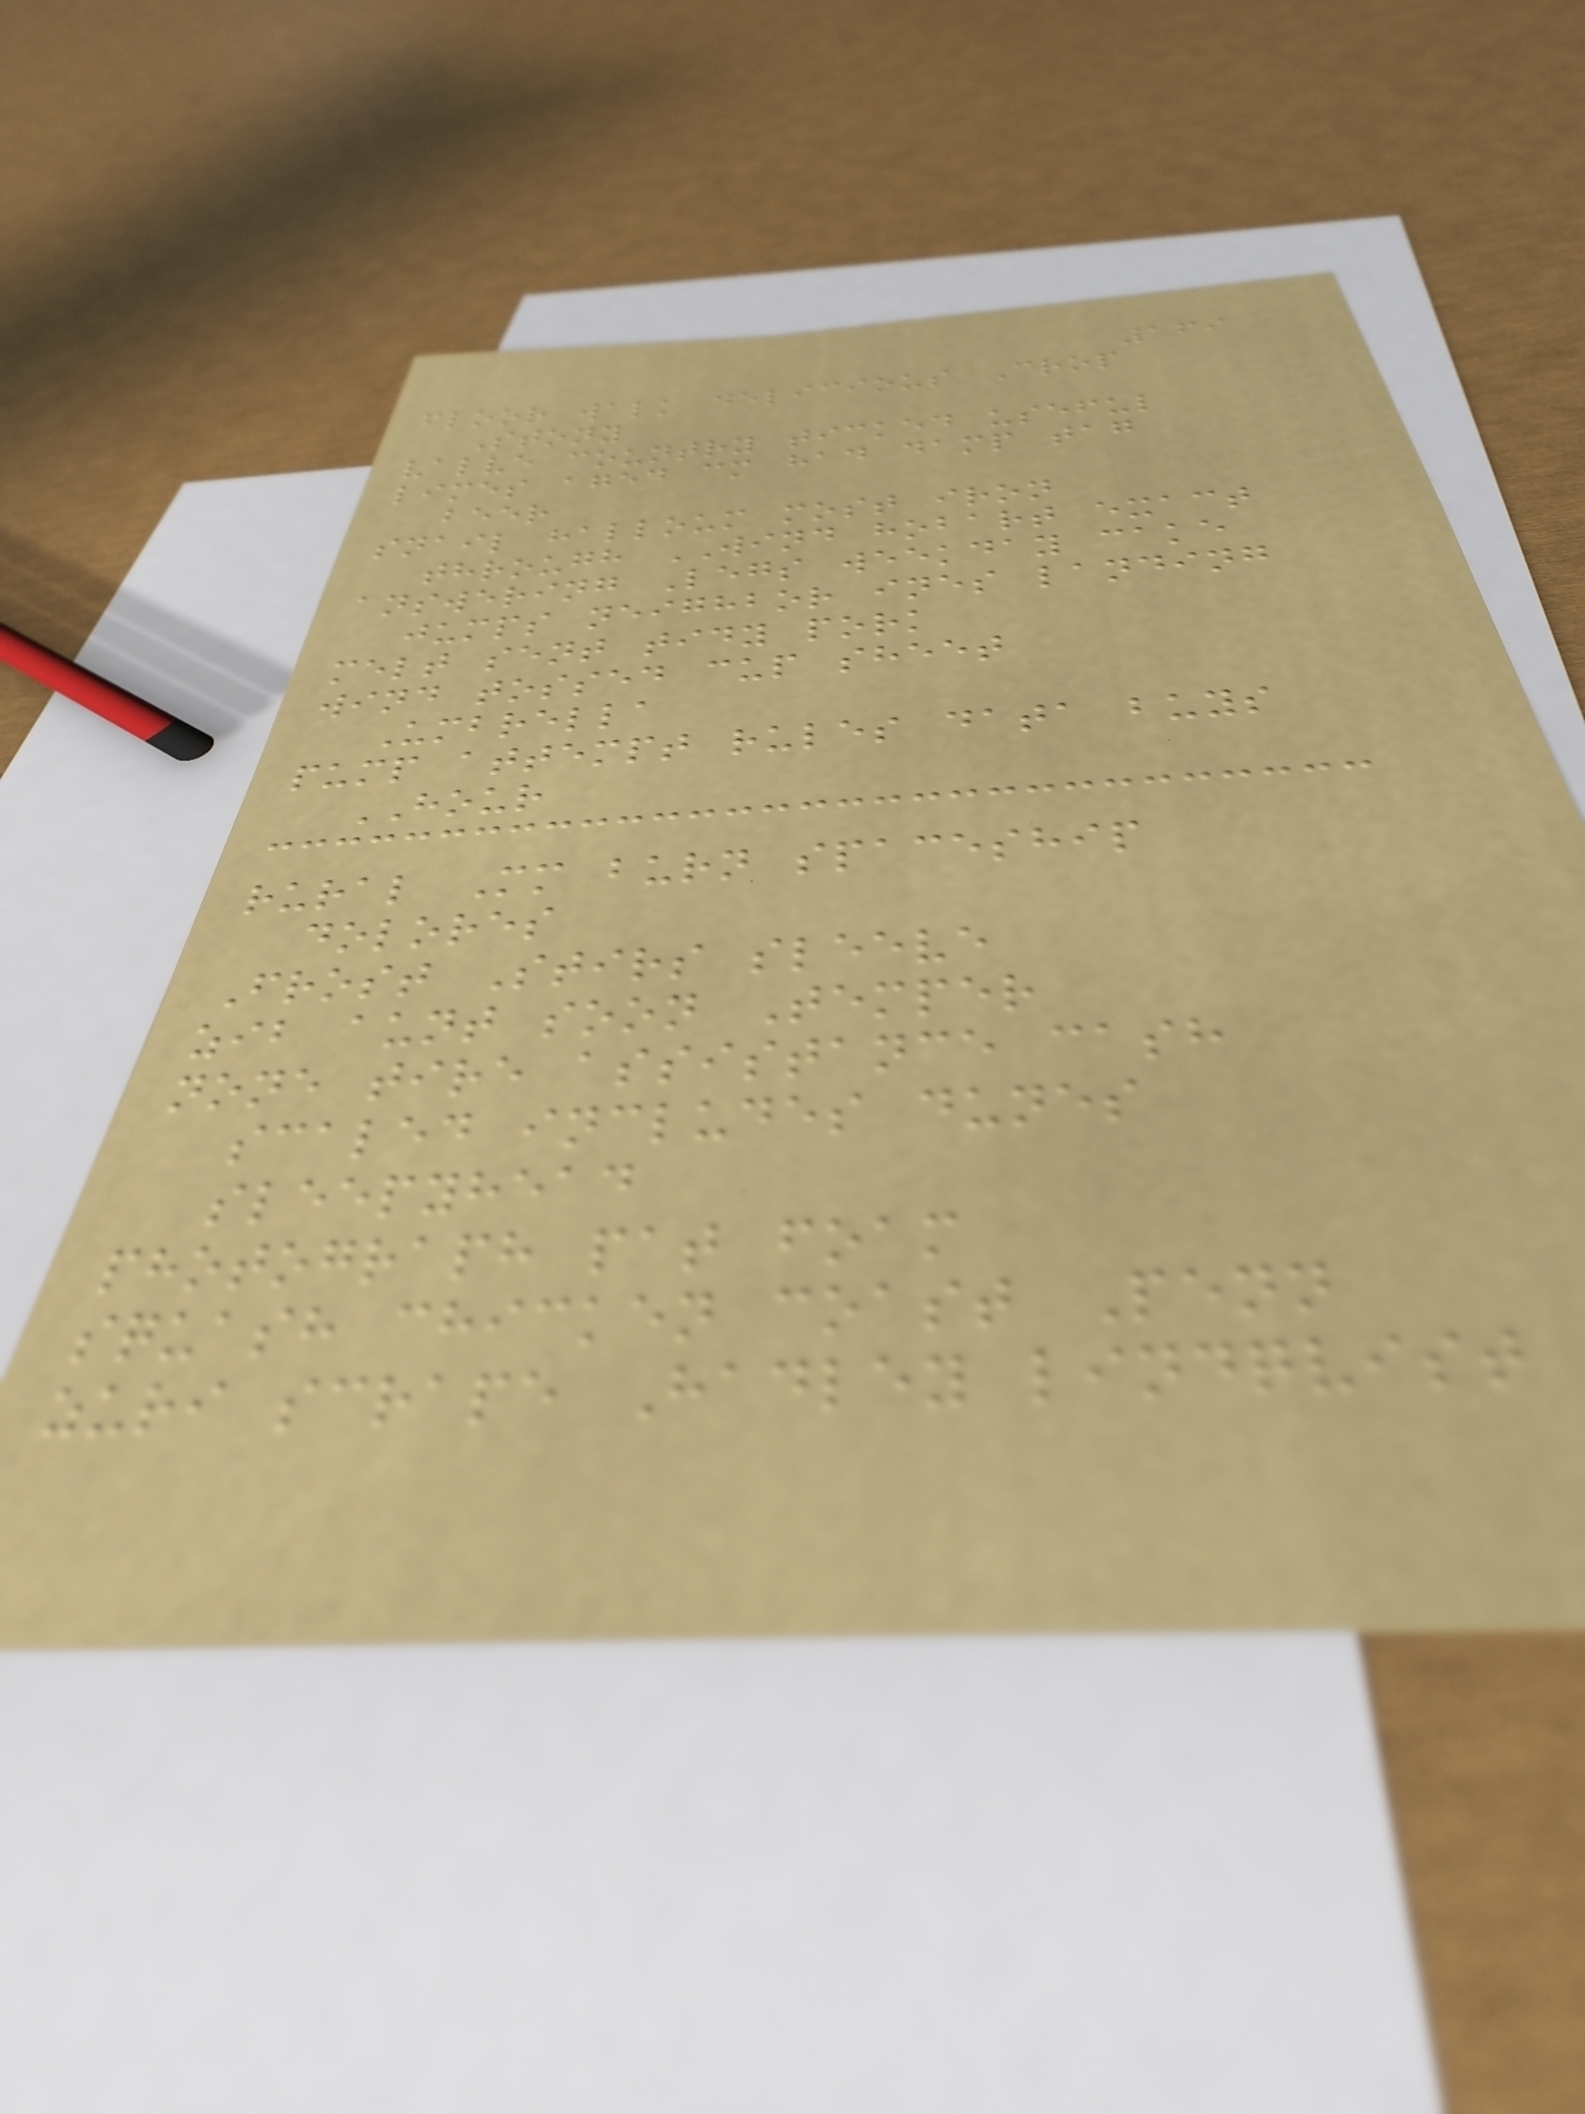169
floor walk delicious Crop
Stony
valve country ticked useful
limes aged cm had damp tag
beer
snail halloum most iron
through WIND hobart exact
answering Legs weekday cake
jumps neighbor ines landing
melt sent tidy pork
wind tossed cup sheet
Umbrella
pump attempt rules data buys
HOUR
rural Mm burn spaceship
dolores
Frost Stirs sleeve
zib aunt soon Temper
none tire assistance cash
scaled includes dunes
sleepyhead
photograph pat foam
squash chicken coast Penn
zuri scrape Hadley lindqvist
